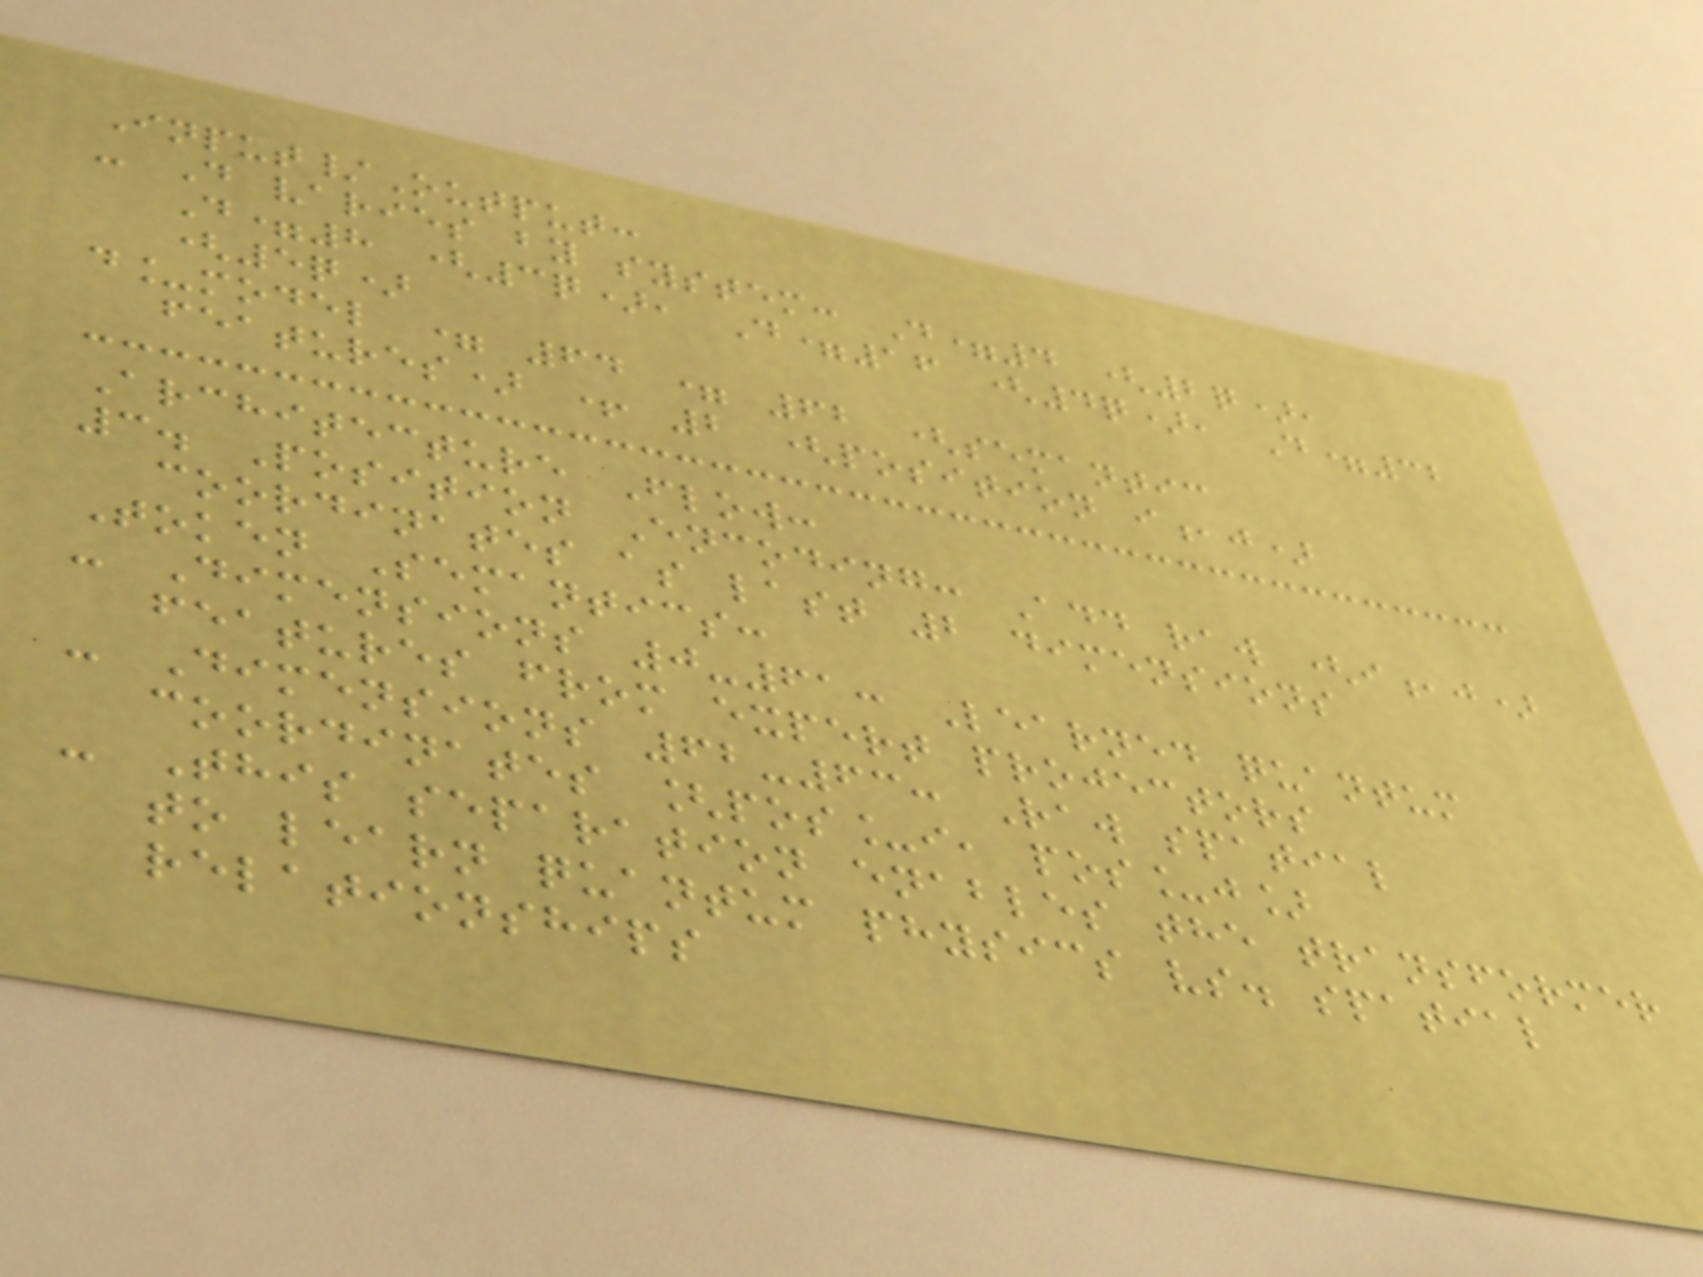Input/Output:
- D varies by system: D=4 (2q),
D=8 (3q), D=16 (4q), D=32
(5q)
d_model = 64 = 62 (semantic
features) + 2 (position i,j)
Architecture Flow:
3. Position Encoding: Add raw (i,j)
coordinates as last 2 dimensions
Token Semantics:
- Dimensions 0-61: Learned quantum
features from expert projectors
- Dimensions 62-63: Raw spatial
coordinates [pos_i, pos_j]
- This separation enables the transformer
to learn quantum physics vs. spatial
relationships
